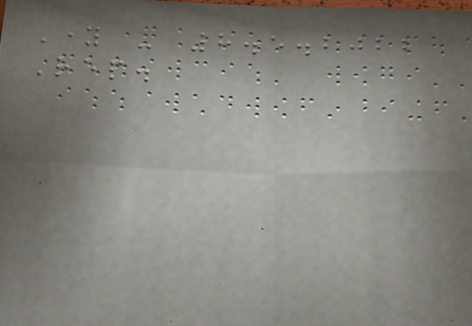Young - 8.5.2022
Rep.
